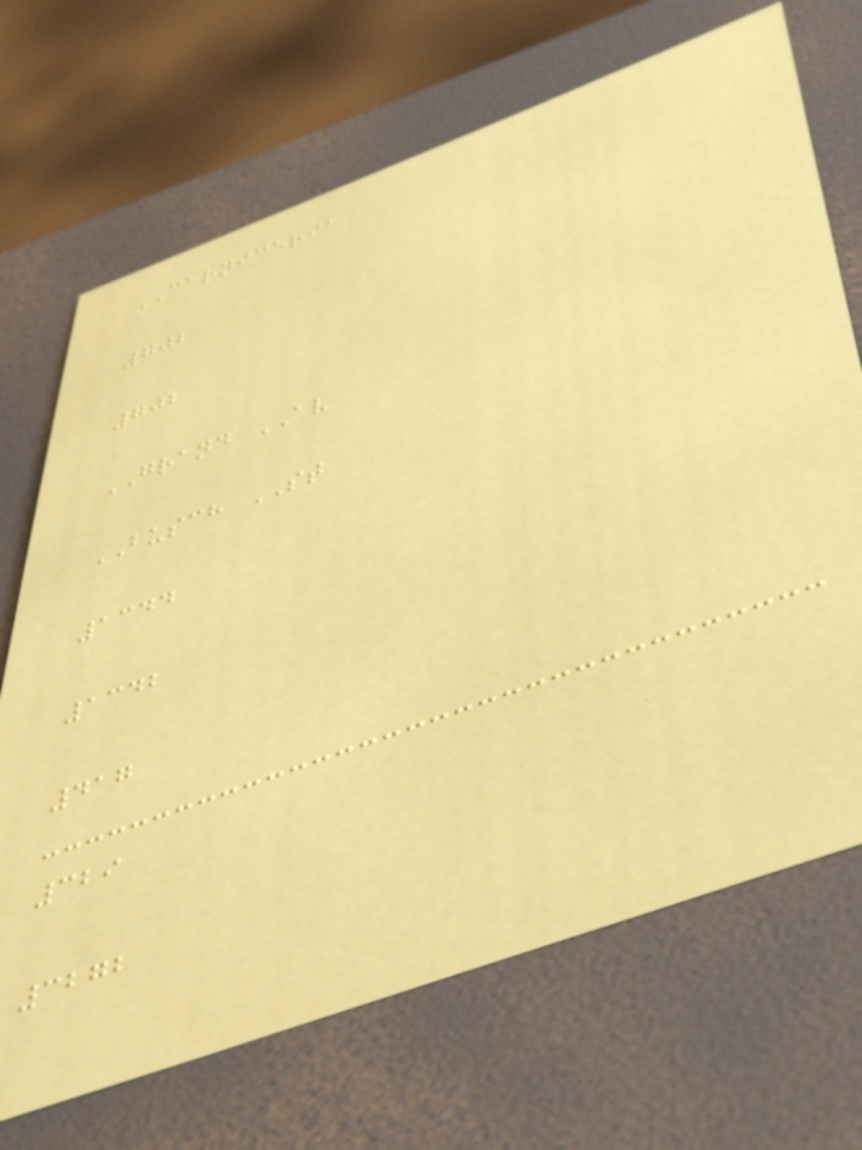CARNICERIA
702
702
GRAND AV
BUSCH ST
1344
1342
417
329
3272
